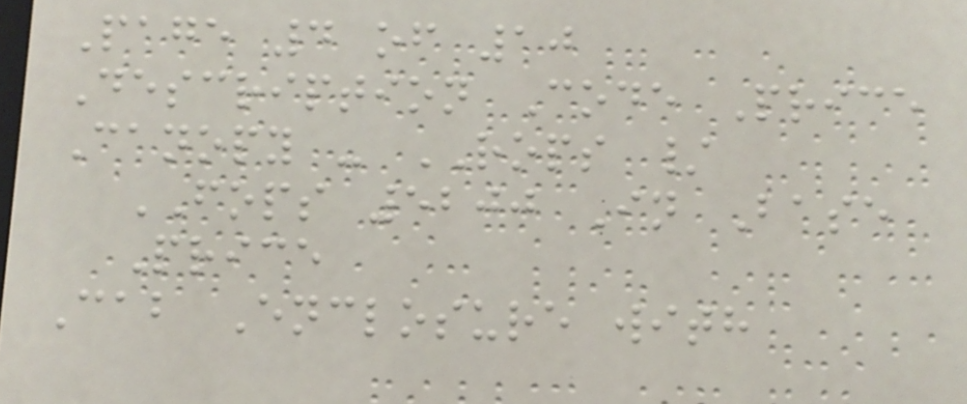Page 4 of 10
Description Code Price
Canopy - ROPS /
FOPS 5200 In Base
Price
Cab Enclosure with
